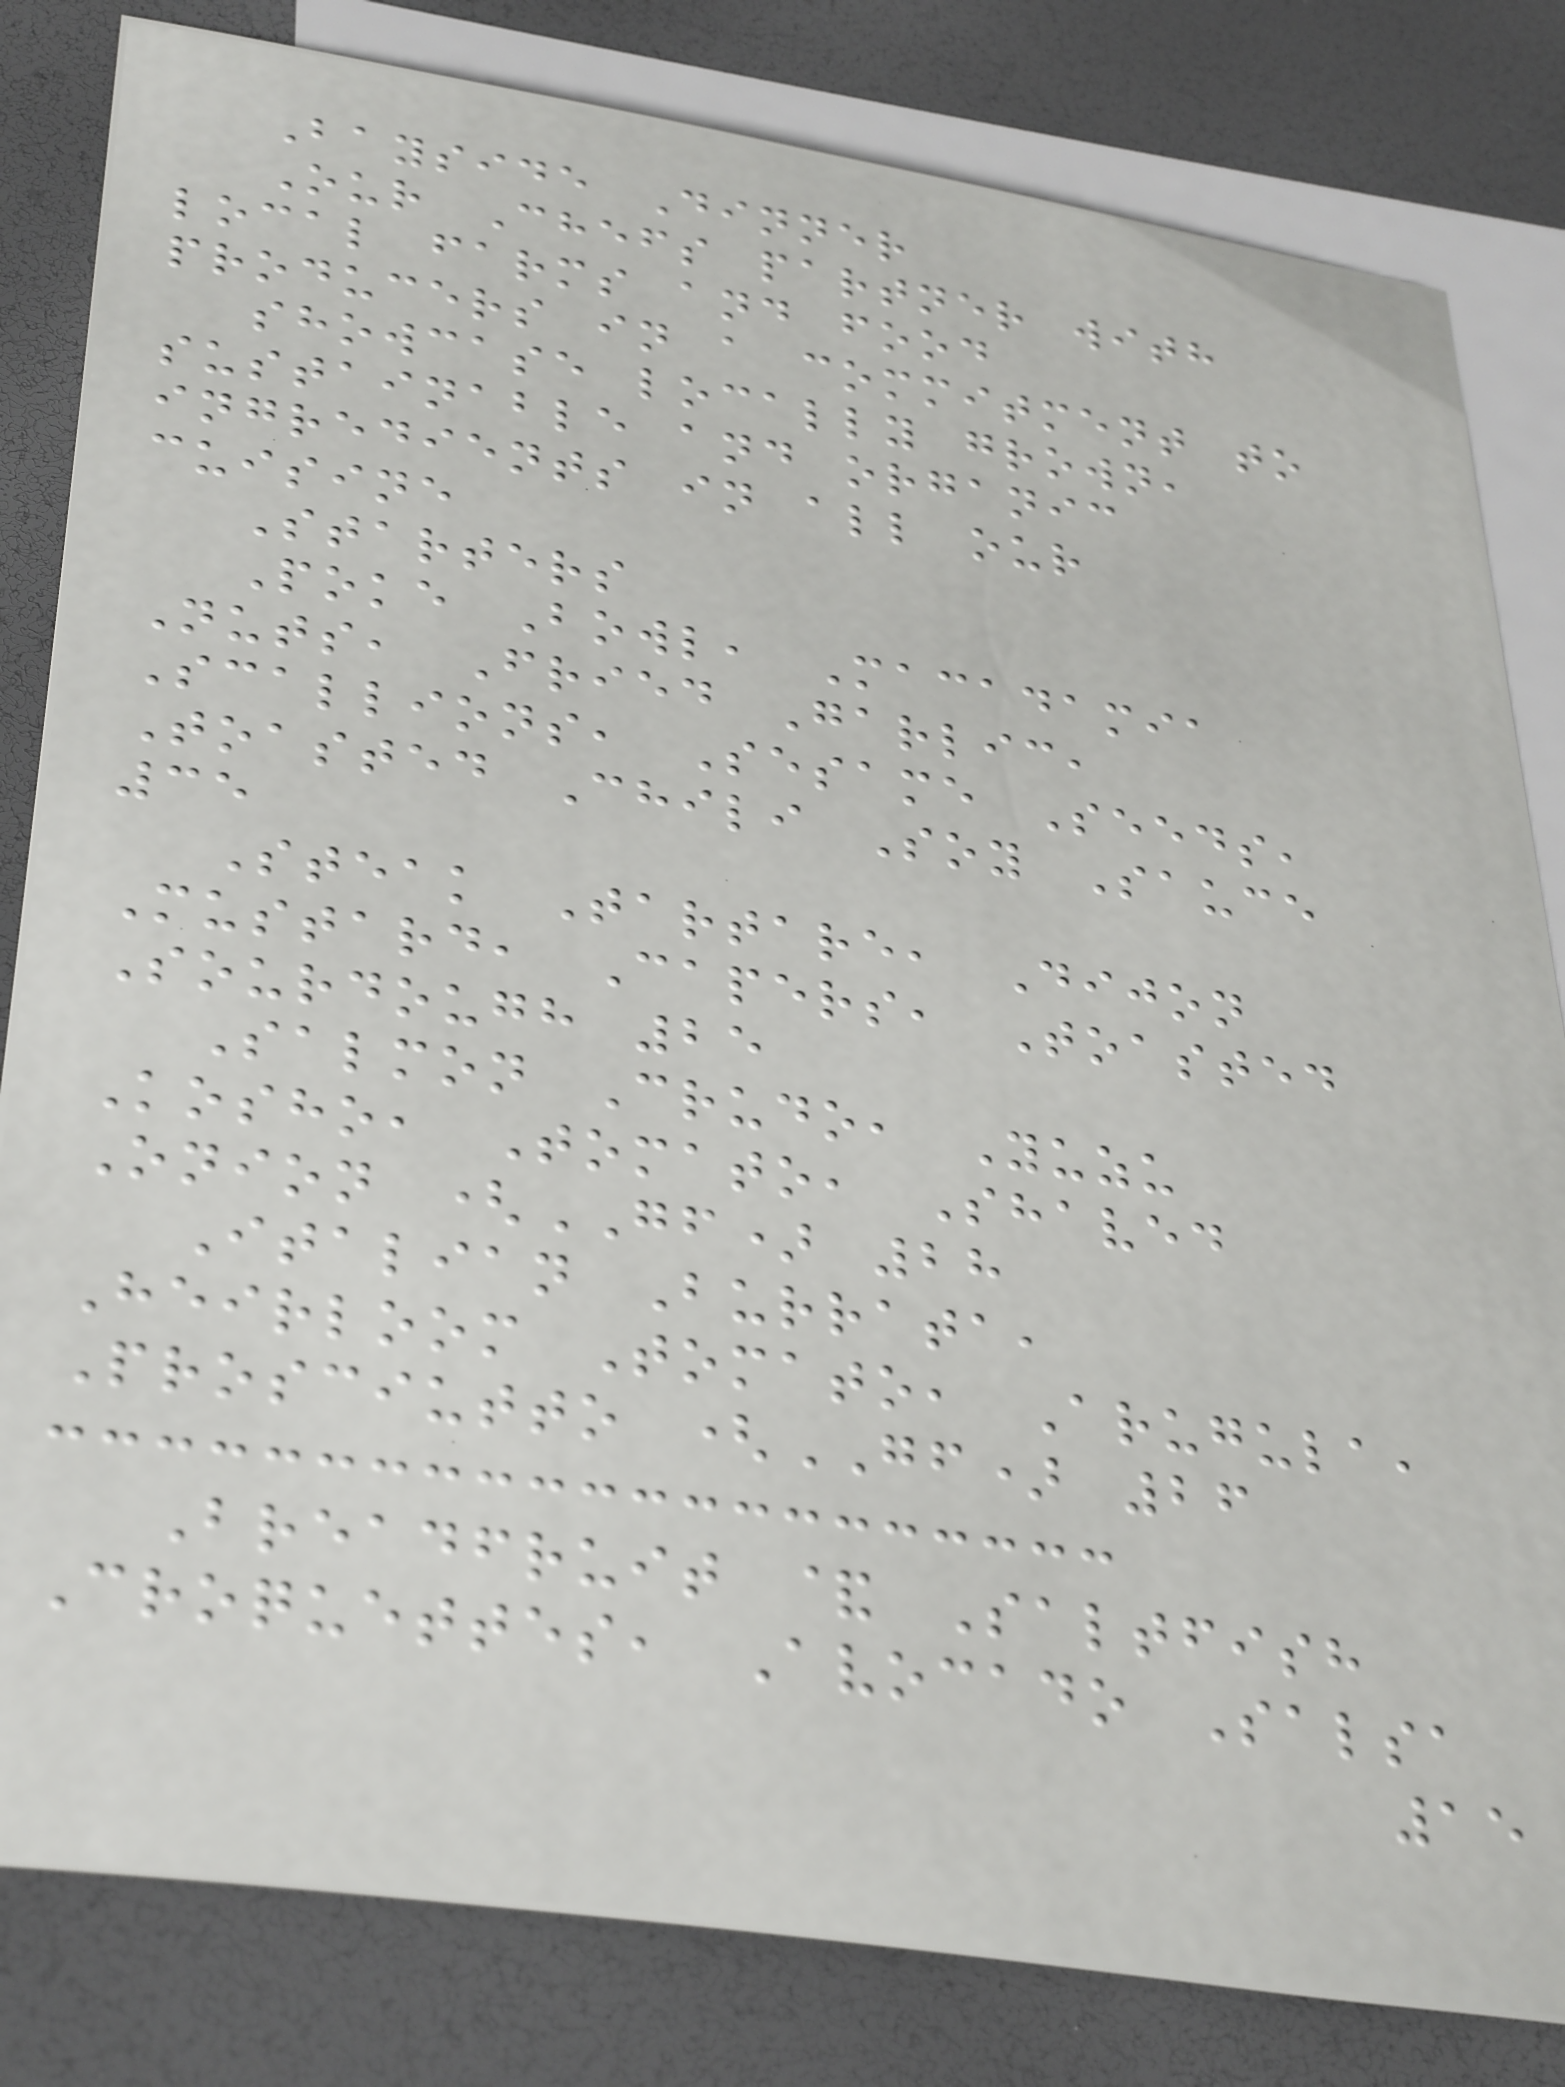Bayside Dinner
Our Chefs partner with
local farms and food
producers in a commitment to
showcase locally grown,
sustainable and organic
ingredients in all our
cuisine
Starters
Poke Bowl, Macadamia
Nuts, Fried Garlic,
Scallions, Sesame Seeds,
Toasted Chili Soy Sauce
35
Steak Tartare, Dijon
Mustard, Capers, Toasted
Sourdough 25
Salmon Crudo, Yuzu
Kosho, Tomato, Shaved
Onion (GF) 28
Italian Burrata,
Heirloom Tomato, Arugula,
Prosciutto (GF) 26
Breadfruit & Saltfish
Croquettes, Avocado Salsa
15
